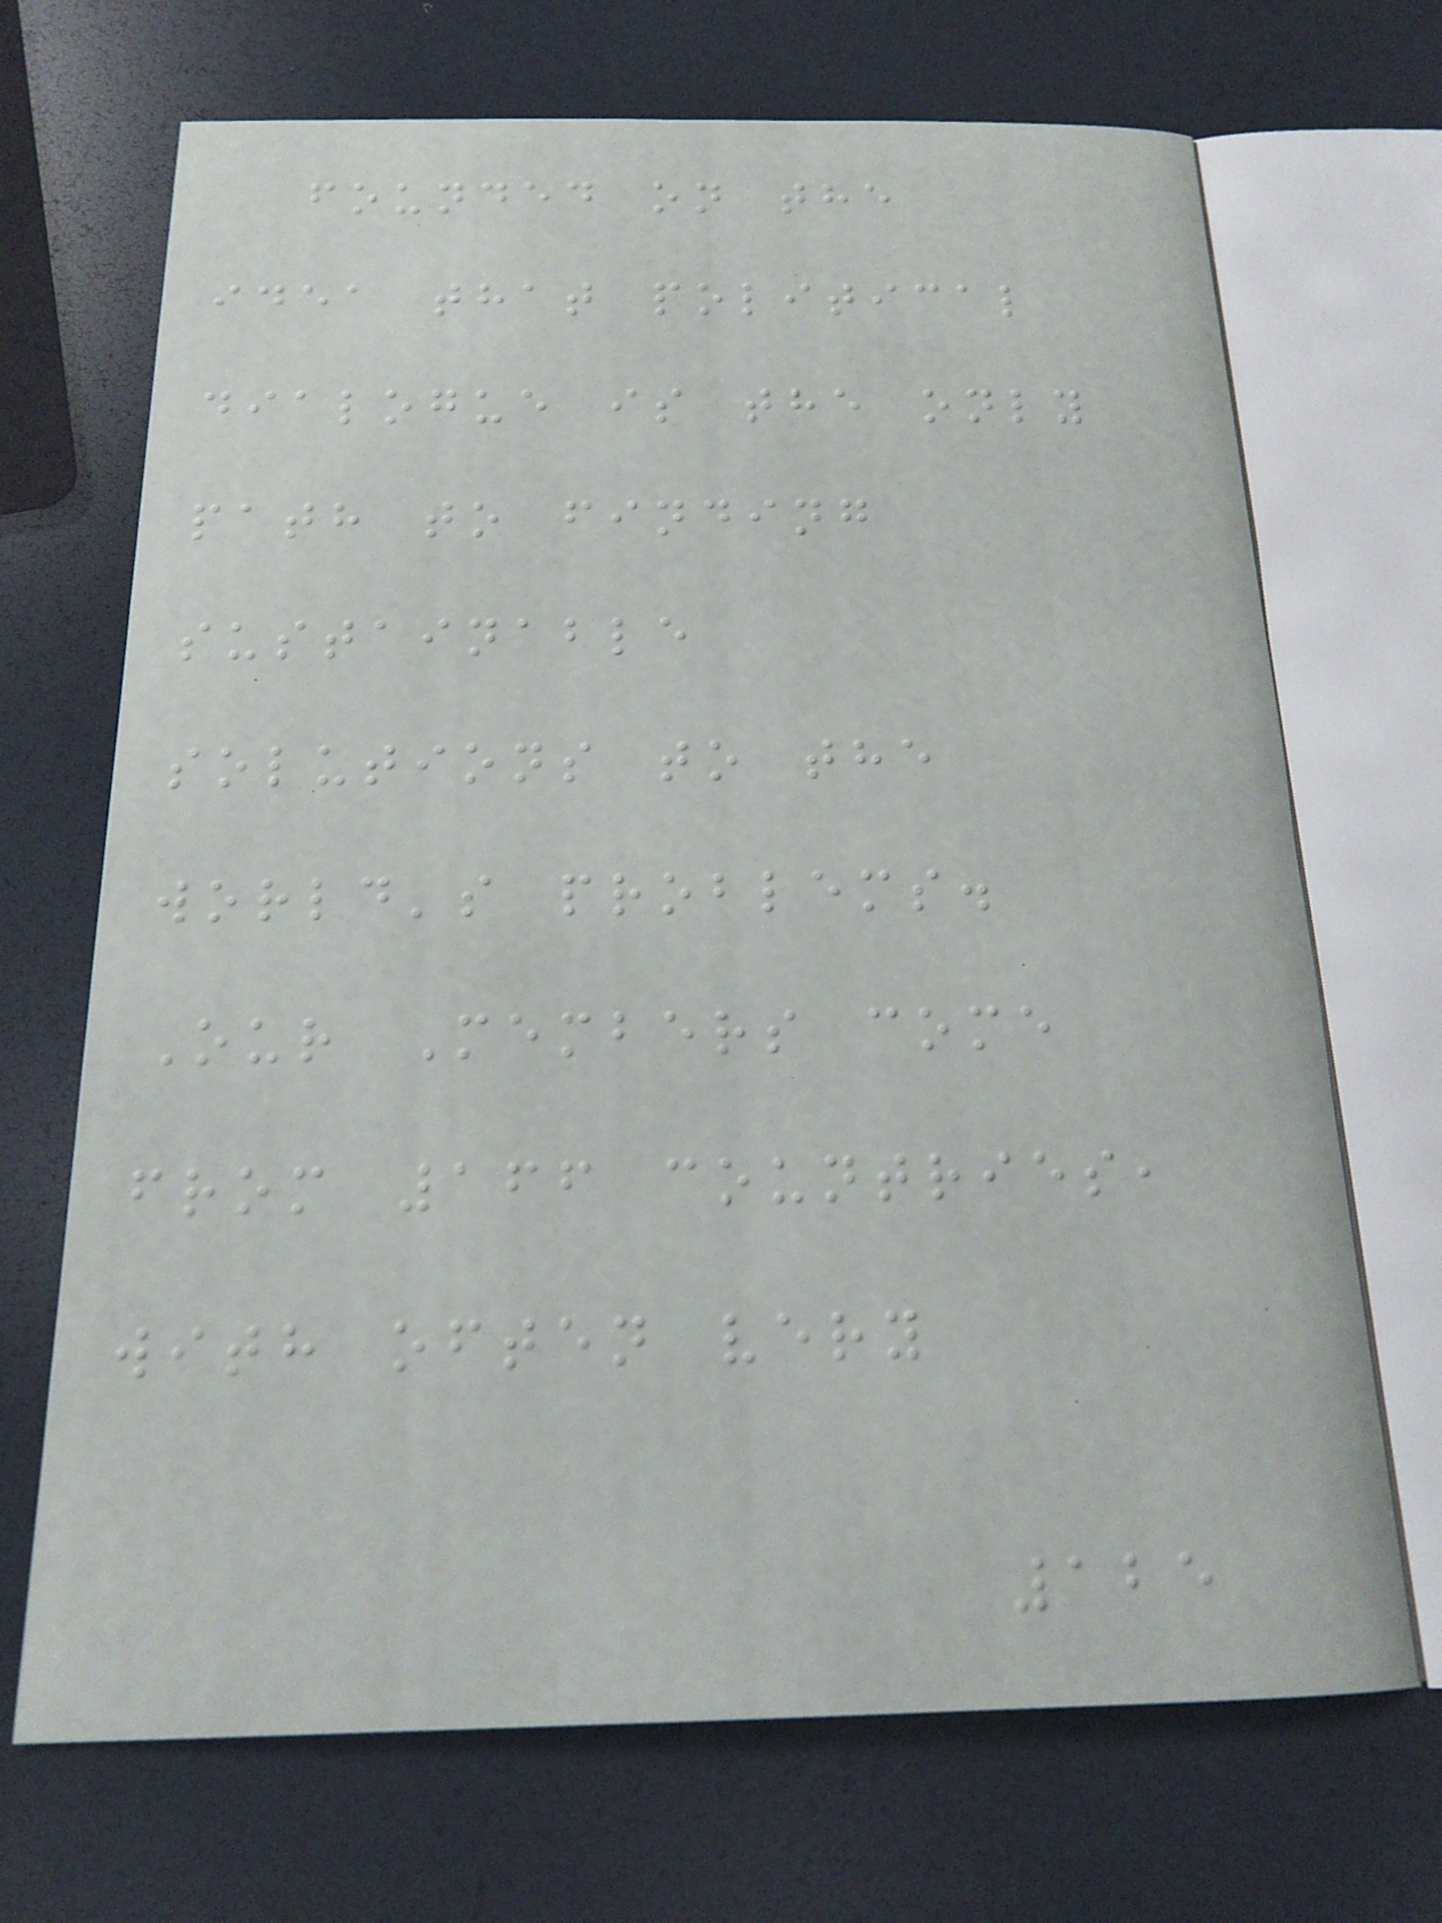founded on the
idea that political
dialogue is the only
path to finding
sustainable
solutions to the
world's problems.
Our Members come
from 166 countries,
with often very
125
